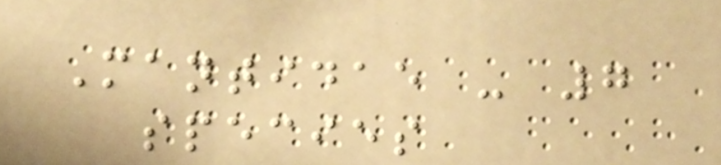Mantidae - 7
species
